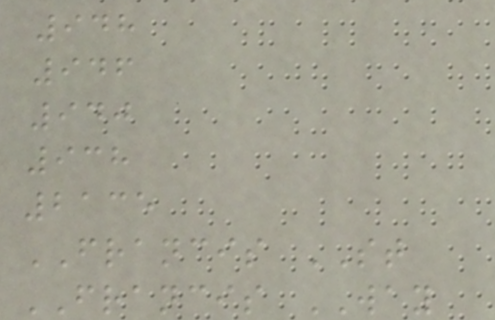948
946
940
938
2135
FRANCIS ST
FRANCIS WAY
